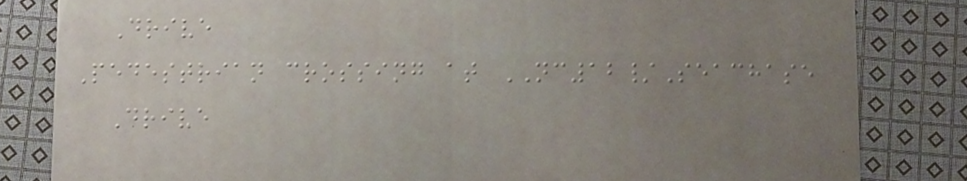Drive
Pedestrian crossing at NC12/Seachase
Drive
